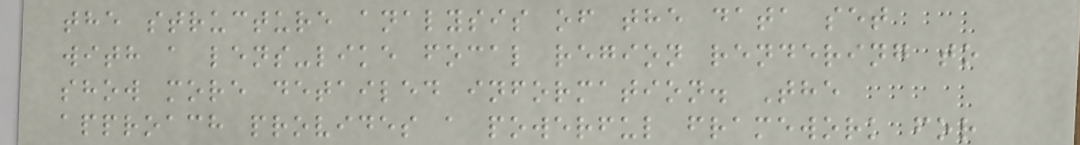the structure analysis of the data set
with a lens-like focal region rendering to
show more detailed information. The
approach provides a powerful framework for
